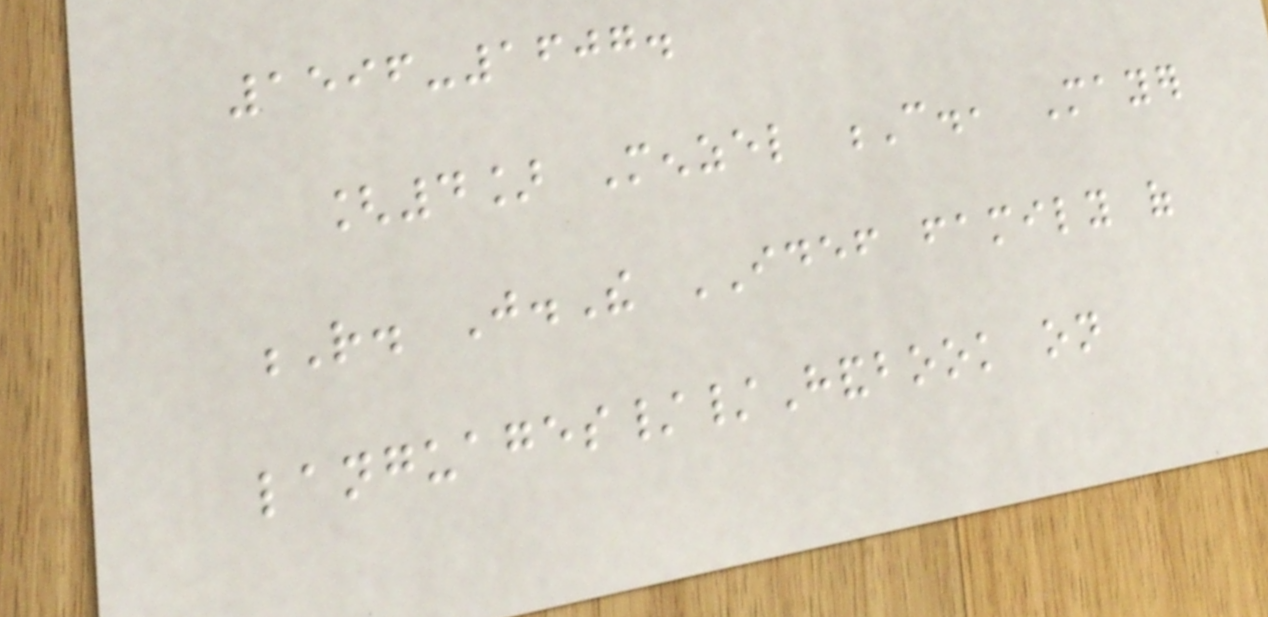1596-1607.
[4] Menzel C., Mayer
R. J.The IDEF family of
languages//Handbook on
